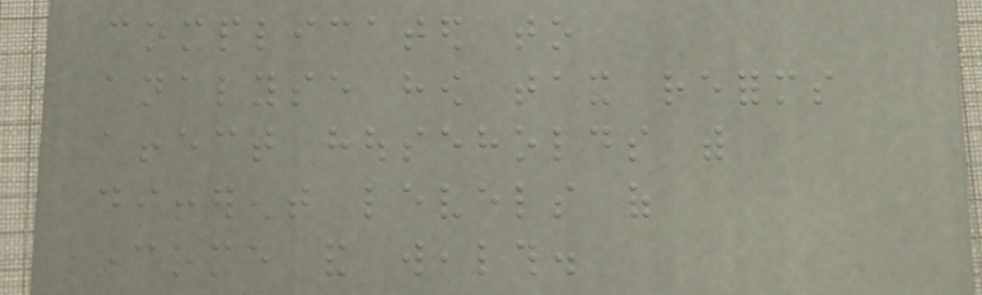complicated to
analyse how tax reforms
affect households with
different levels of
income and wealth.
